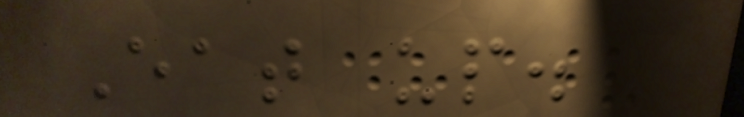Eat up.
